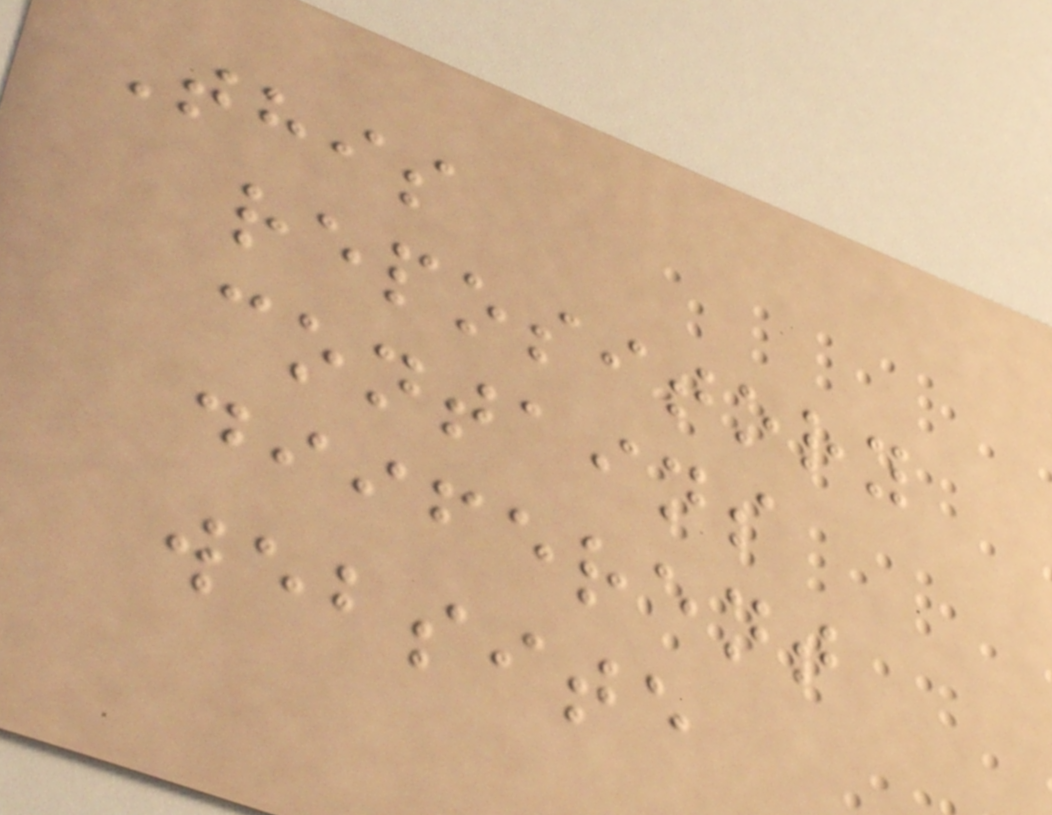This
repository
contains
diiferent
website
